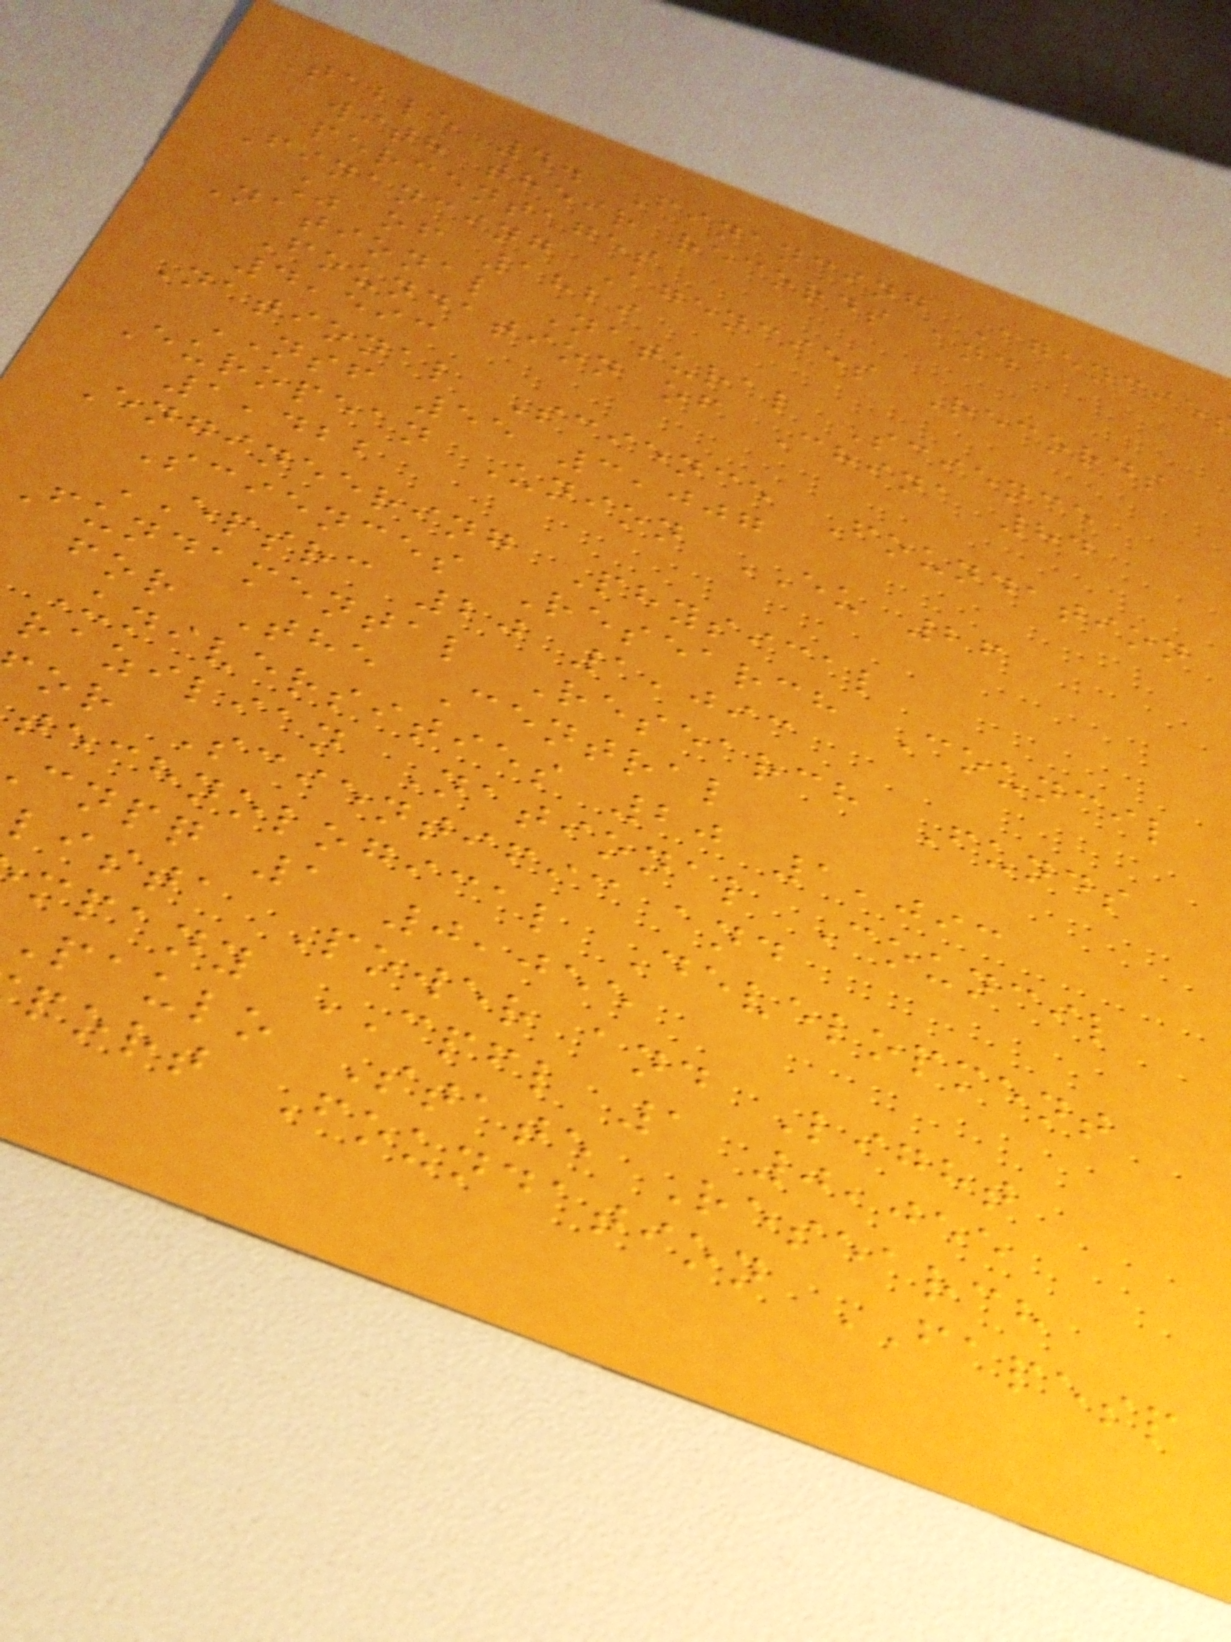Table 4. Financing Agencie
with their records and
percentages
Financing Agencies Records
% of 1829
National Natural Science
Foundation of China 84
4,593
National Science Foundation
NSF 55 3,007
European Union EU 26
1,422
Engineering Physical
Sciences Research Council
EPSRC 20 1,093
Fundamental Research Funds
for The Central
Universities 20 1,093
razilian National Council
or Scientific and
technological Development
cnpq 1 0,055
lista Power and Light
mpany CPFL 1 0,055
Paulo State Research
port Foundation FAPESP
